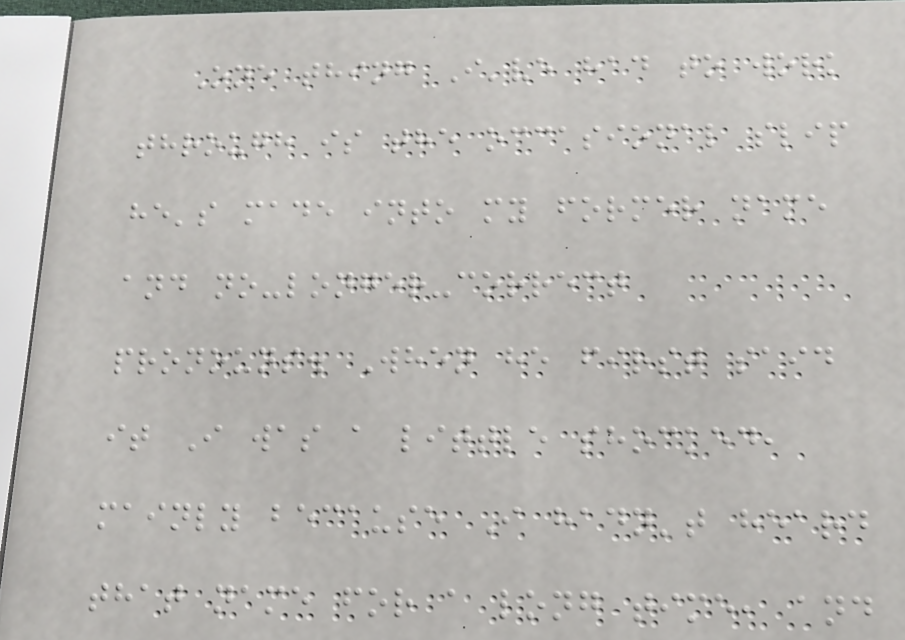One thing I've had to work
through is the occasional slip
he's made into my former name
and no-longer-correct
pronouns. When he first said
it I was a little shocked,
mainly because I hadn't heard
that name for a long time, and
